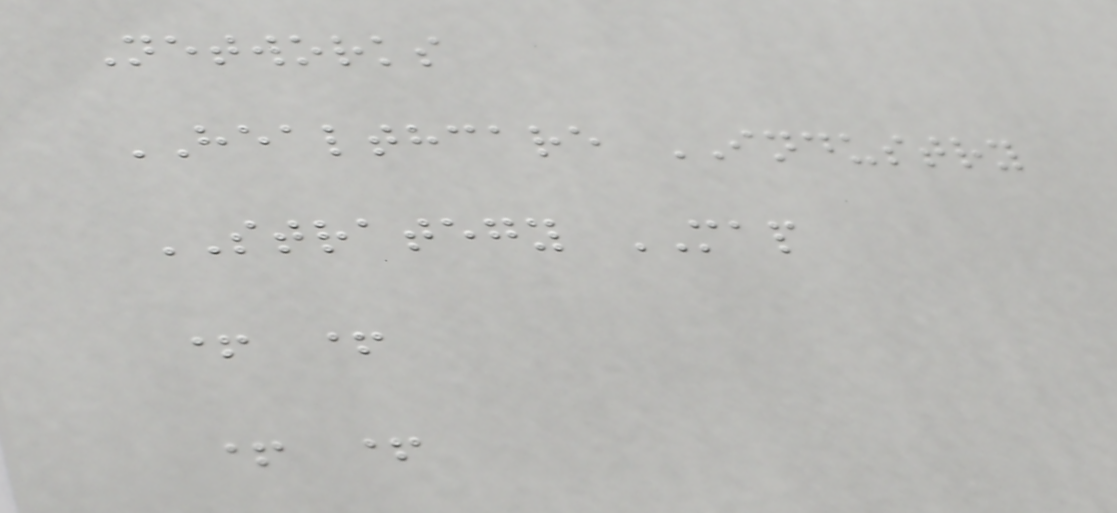Networks
HEALTHCARE INDUSTRY
STRATEGY MAP
+ +
+ +
